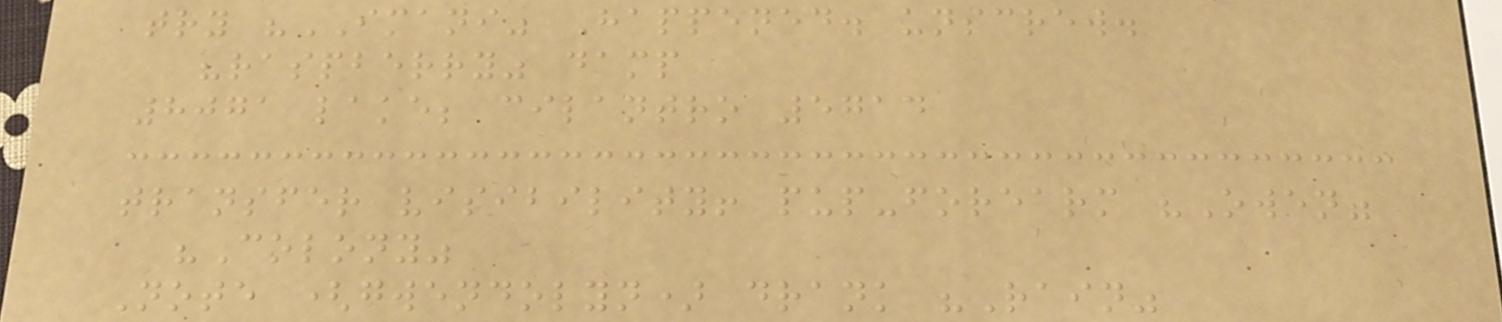try "IMANI" Happened. unscrew.
"raspberry" damp
8071 lake; cilantro 5714
transfer visibility! pup-forearm "Owen"
"Colony"
Note (gwendolyn) drank "Rain"
